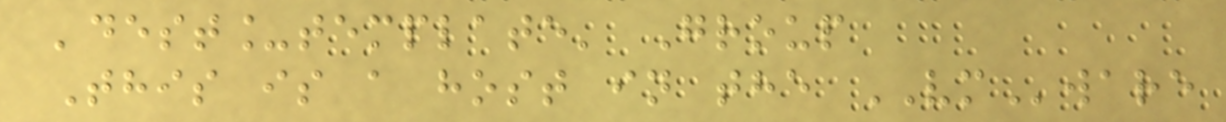'dest_template' Group
This is a host in the VMware
